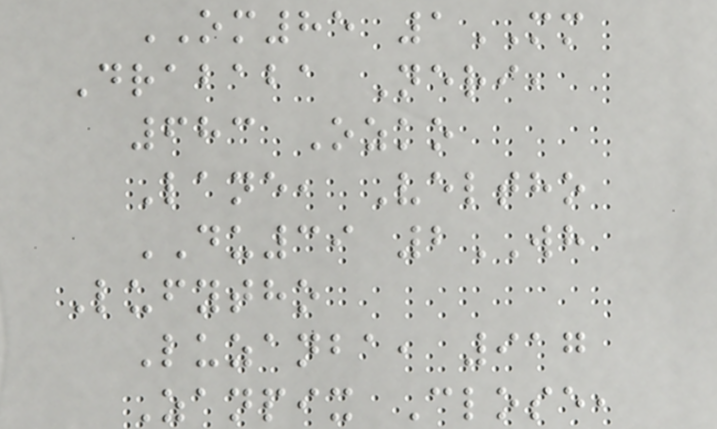OM85 1MM
Drababa Neri,
683 Ozko
Lane, Veltho
DU39 2WH
Lufytho
Luzanba, 917
Zanpix Close,
